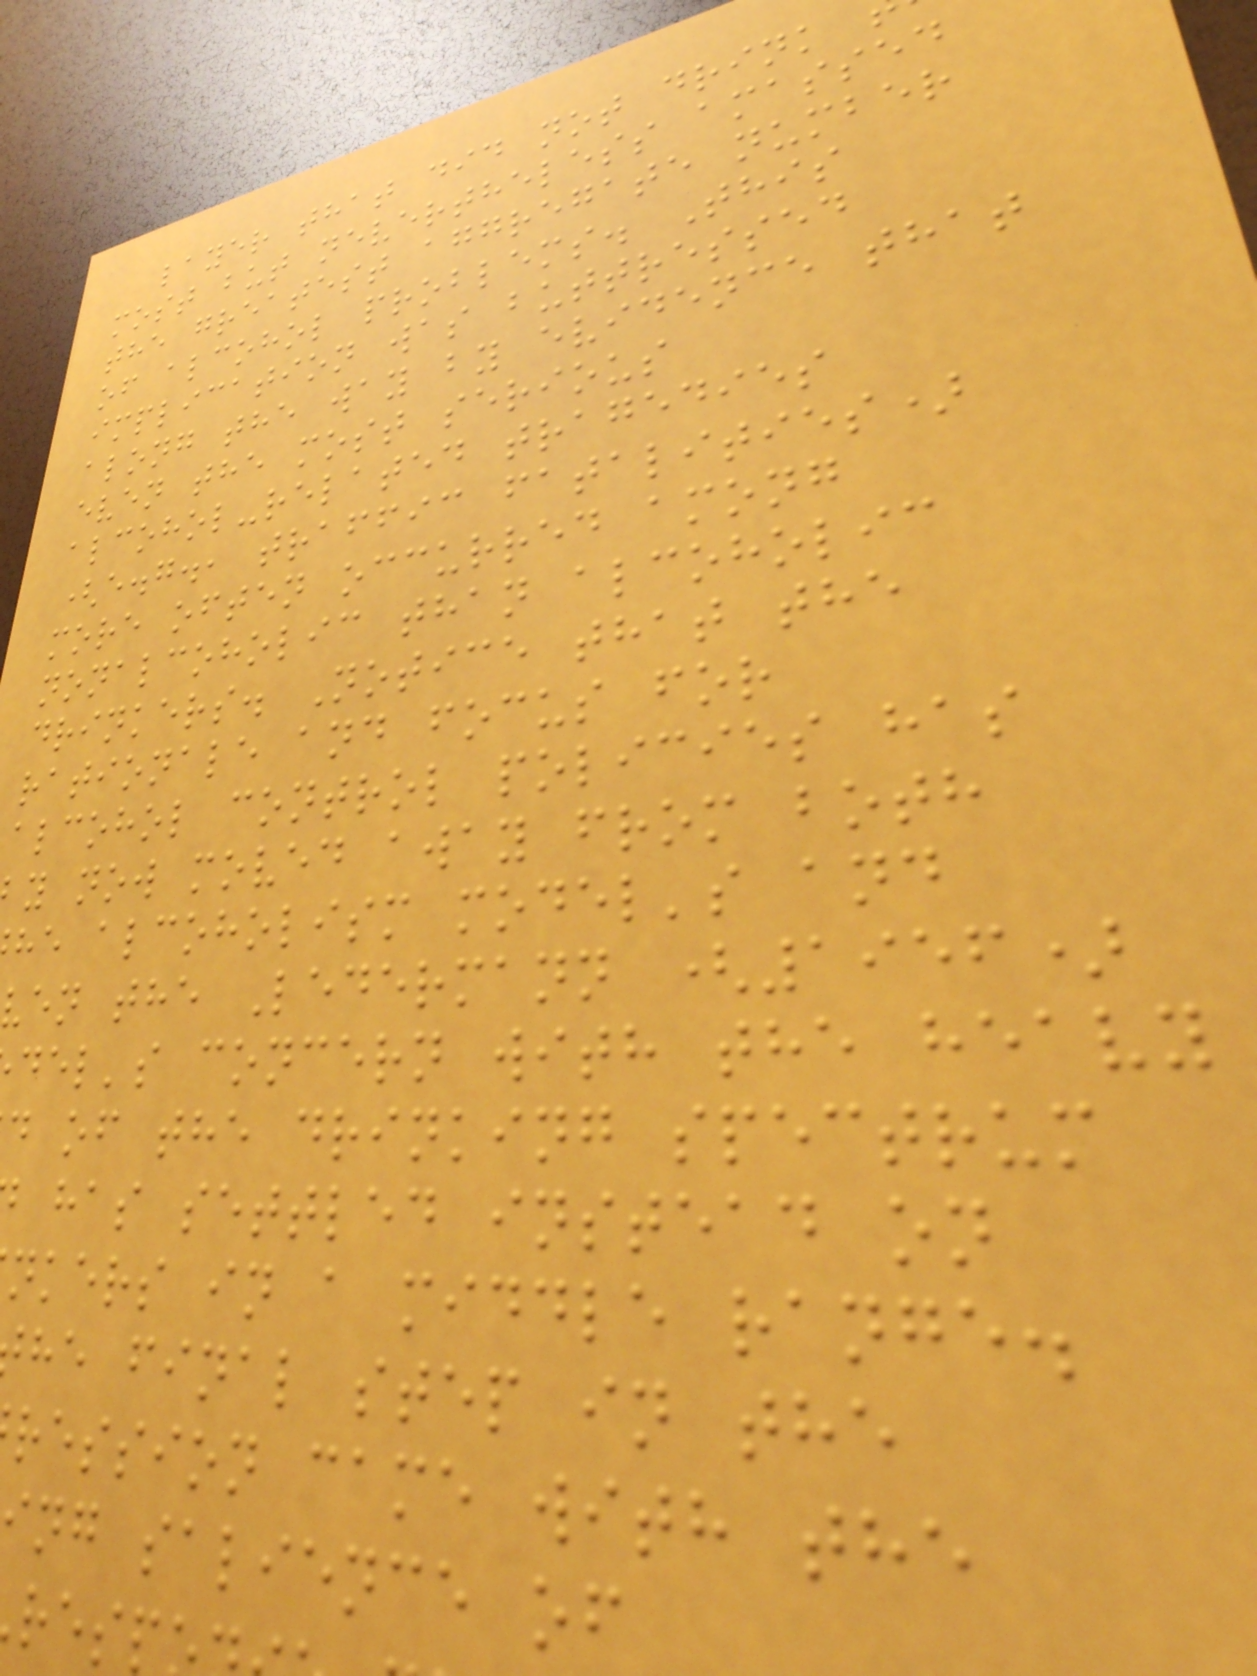layer that did not drink
most but nevertheless amassed
the greatest aggregate number
of alcohol problems. This
implication was buttressed
along the way by evidence that
even the most serious
alcohol-related tragedies
(e.g., traffic fatalities)
more often occurred among
nonalcoholic than alcoholic
drinkers. Notice that the
rationale and focus for
alcohol control policies has
y now moved away from both
he alcoholism model's and
ven the Ledermann (1956)
del's concern with the heavy
d of the drinking spectrum
has settled instead on
nkers in a middle range.
he final step in the
ression came with the
ng salience of
